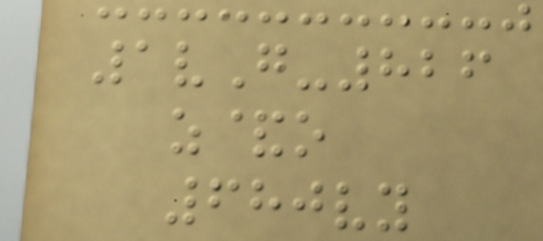1vG-826
z&o
680vy
